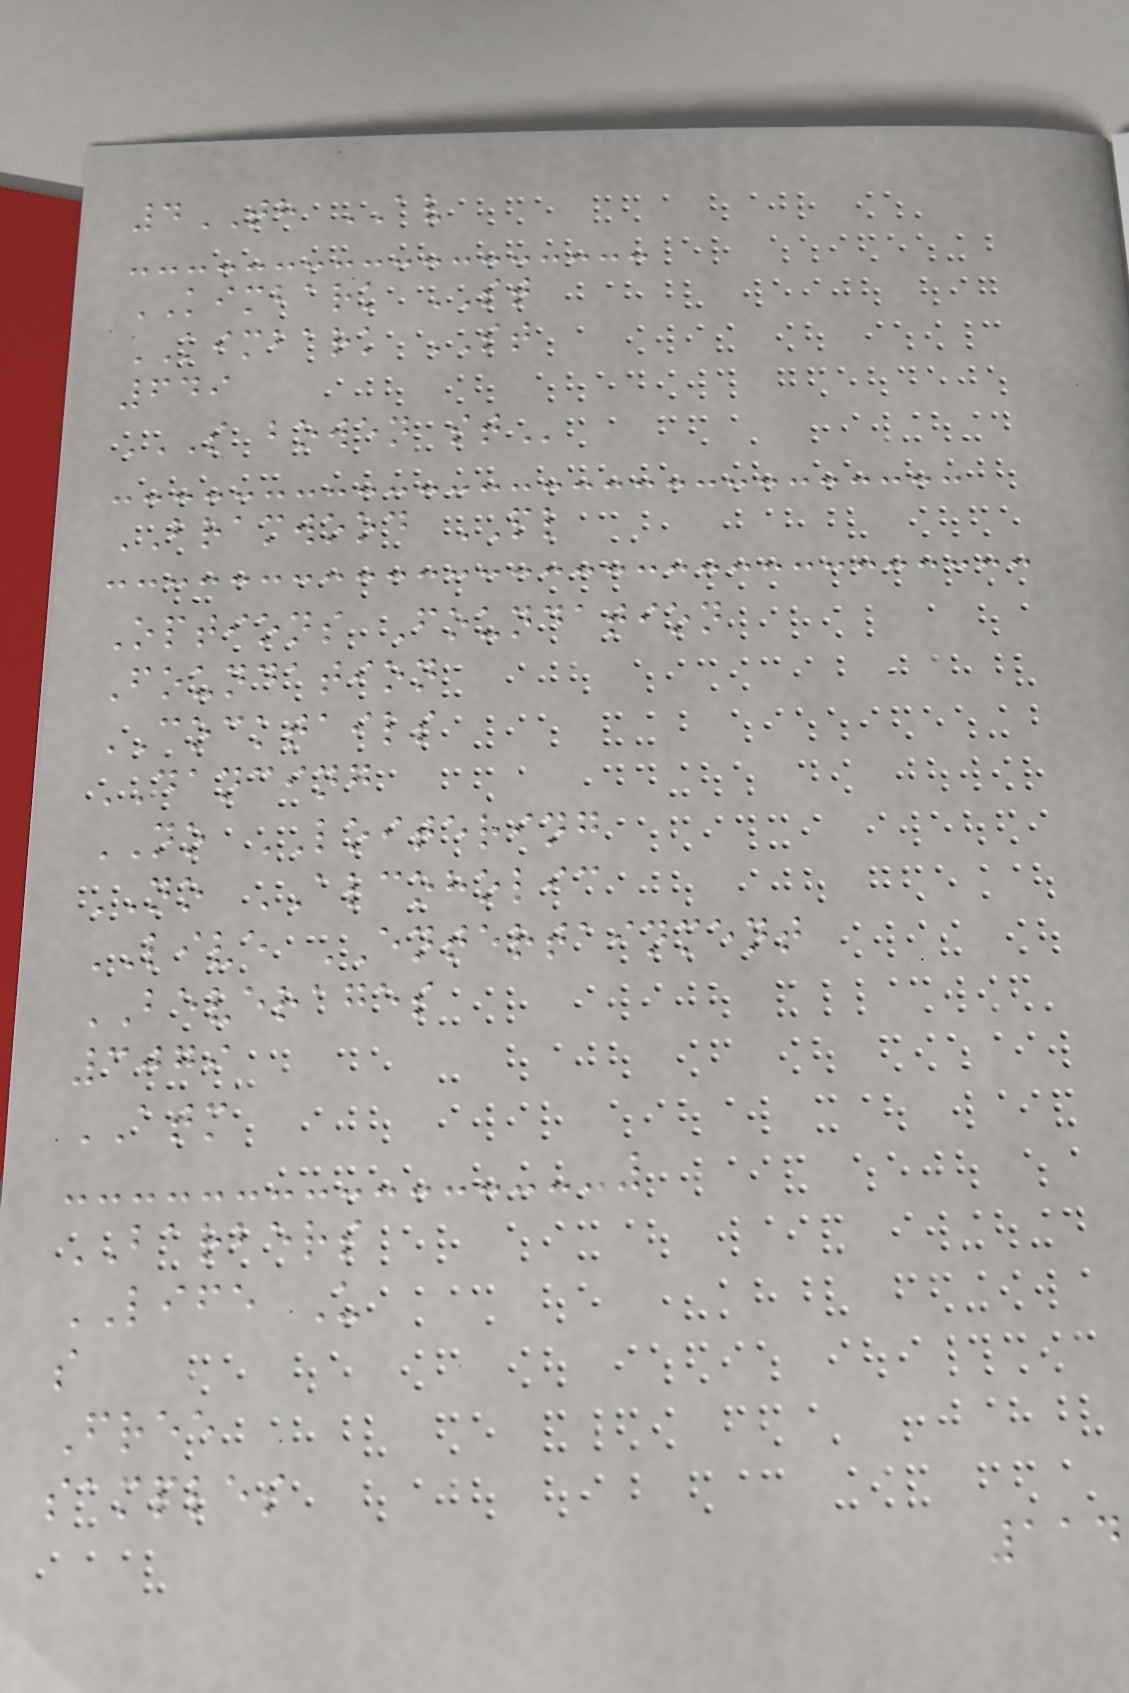4TH AV
KIMBARK ST
KIMBARK ST
649
S BOWEN ST
BRAMWOOD PL
Options Foundation
Foundation
COCKTAILS
DANCING
NO LOITERING
NO ALCOHOLIC
LIVE ENTERTAINMENT
BEVERAGES
3079
ATM
BARBERS
LIFE U
s
Free
samples
114
